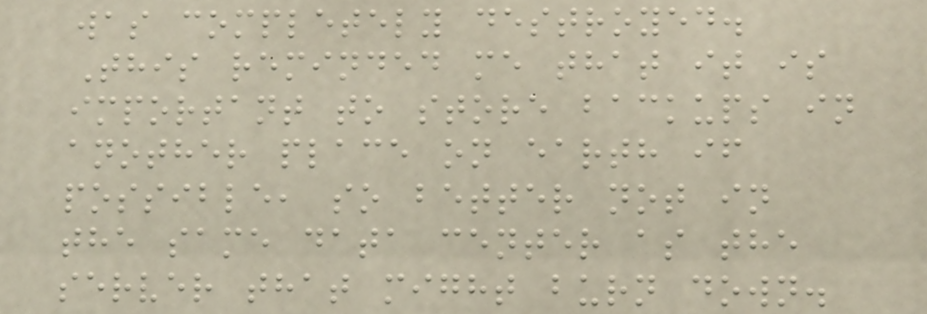was completely destroyed.
This reminded me that it is
important to store backups in
another place on earth if
possible, so better not in
the same data center as the
server that might burn down.
